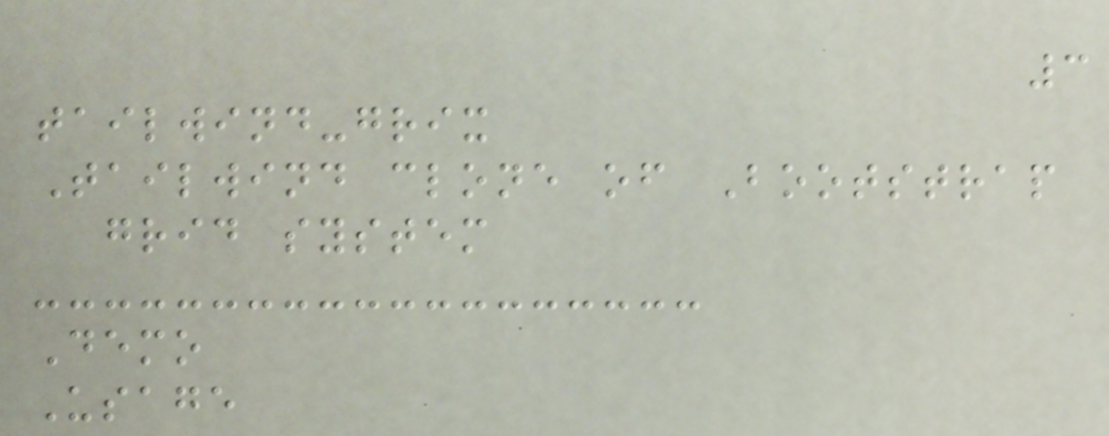3
tailwind-grix
Tailwind clone of Bootstrap
grid system
Demo
Usage
